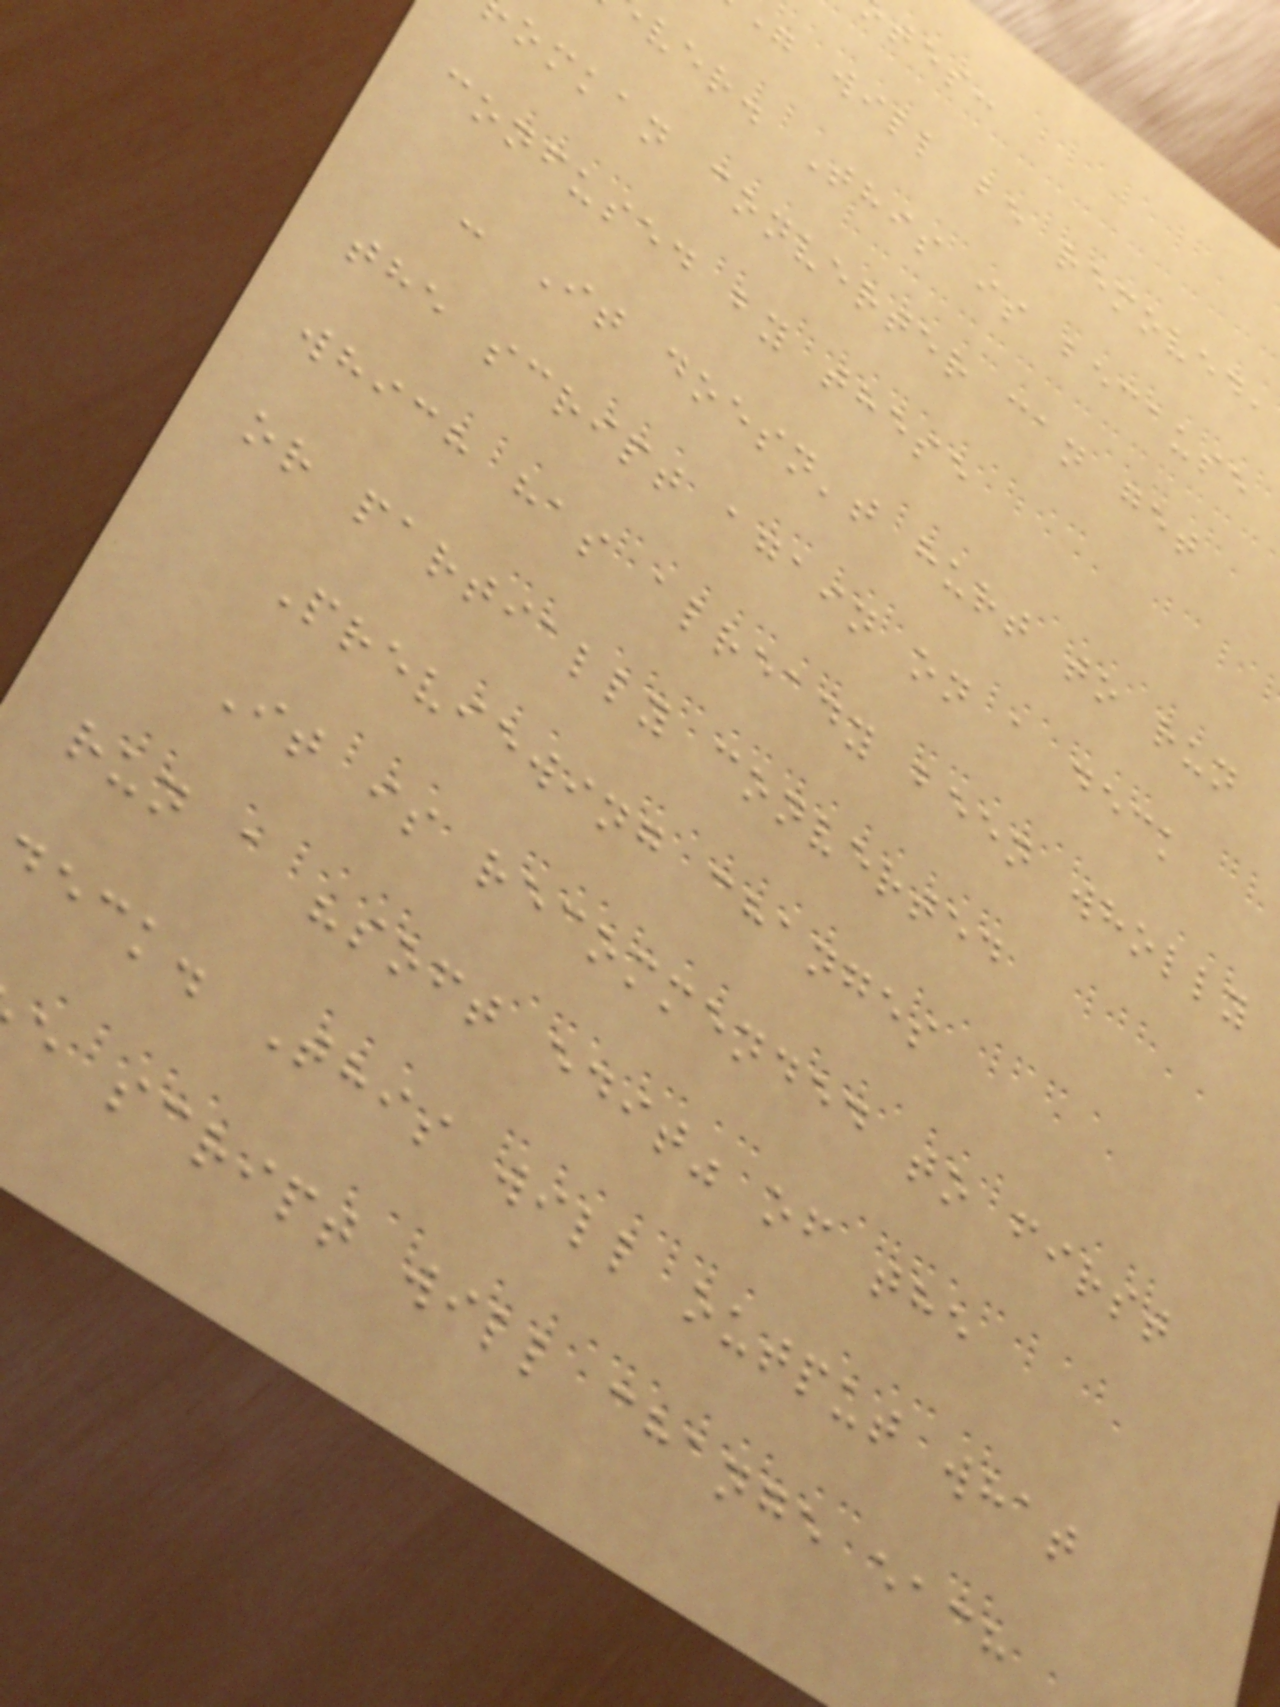tes:
will be removed,
ver. This is because
omkan converter can get
confused by these
- It doesn't hurt to run
the script again on a deck
which has already been wholly
or partially converted
Previewing changes
It is recommended to first
run a "soft edit" of the
eck. This will output what
e script will change each
